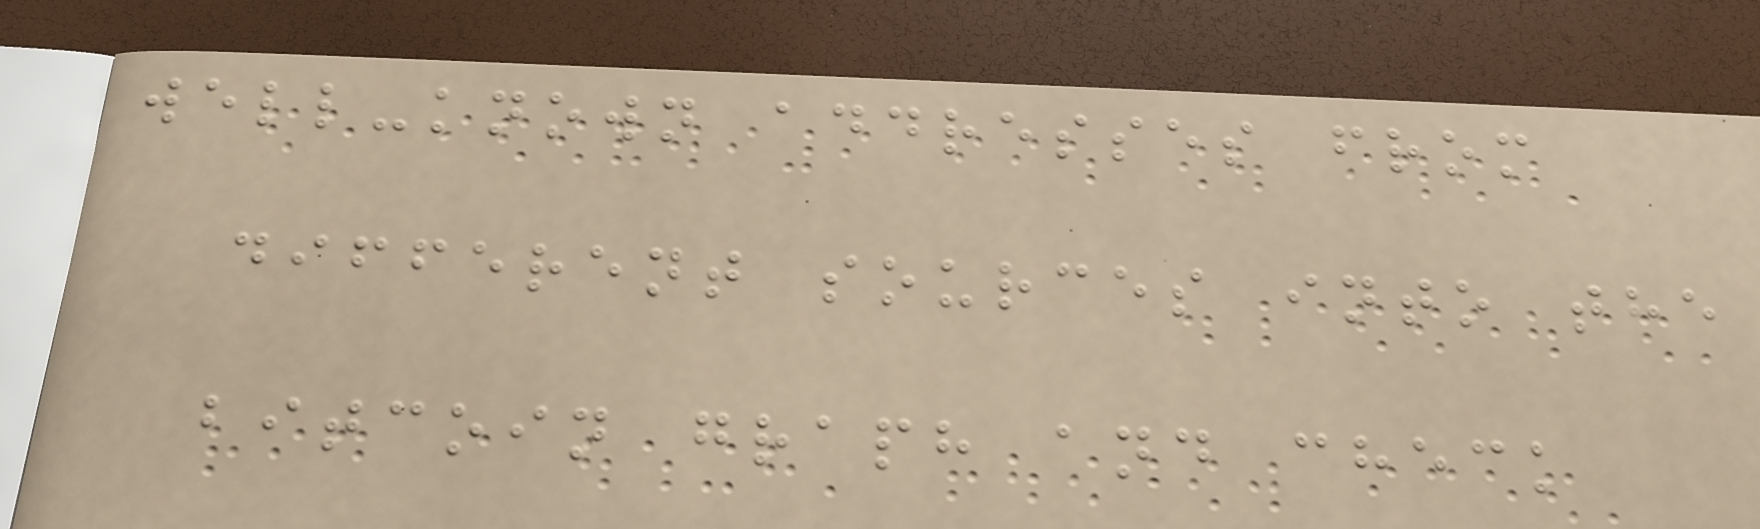well-known addresses from
different sources into the
bitcoin graph and check
